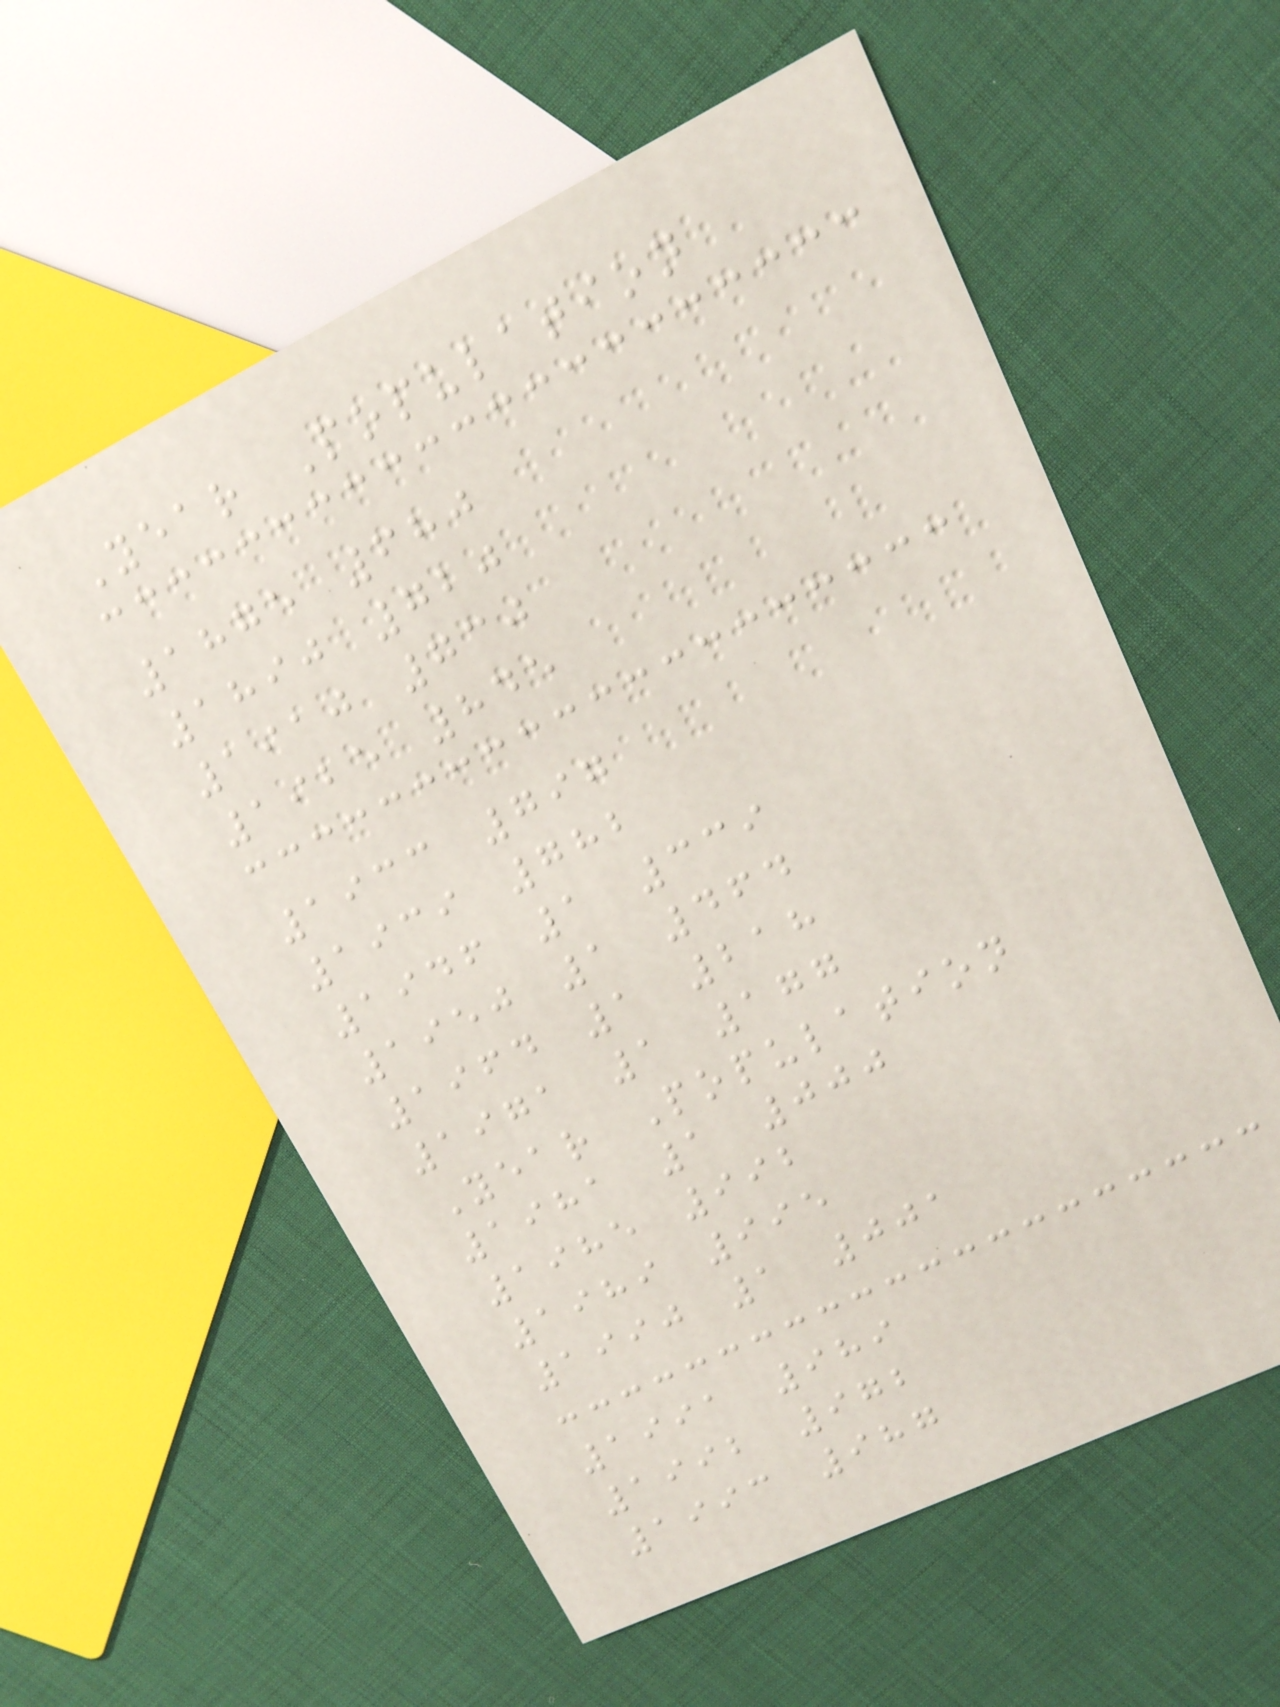Year Population
1875 680
1890 720
1910 730
1925 845
1933 797
1939 782
1946 1 339
1950 1 464
1964 1 218
1971 1 177
Year Population
1981 1 000
1985 992
1989 995
1990 1 001
1991 989
1992 972
1993 987
